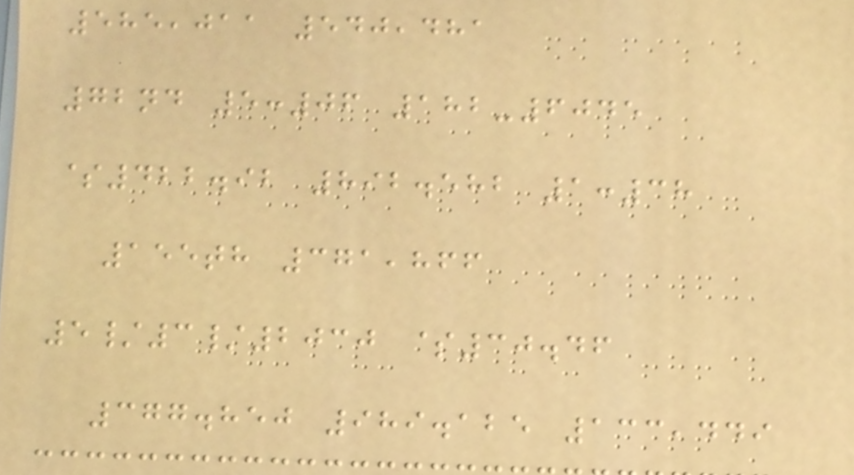585,011 540,481
72nd 5:06 182-6045
$422.92 892.582 1:38
155th 371,866
5/3/2030 $30.46
377.850 989.125 133,449
